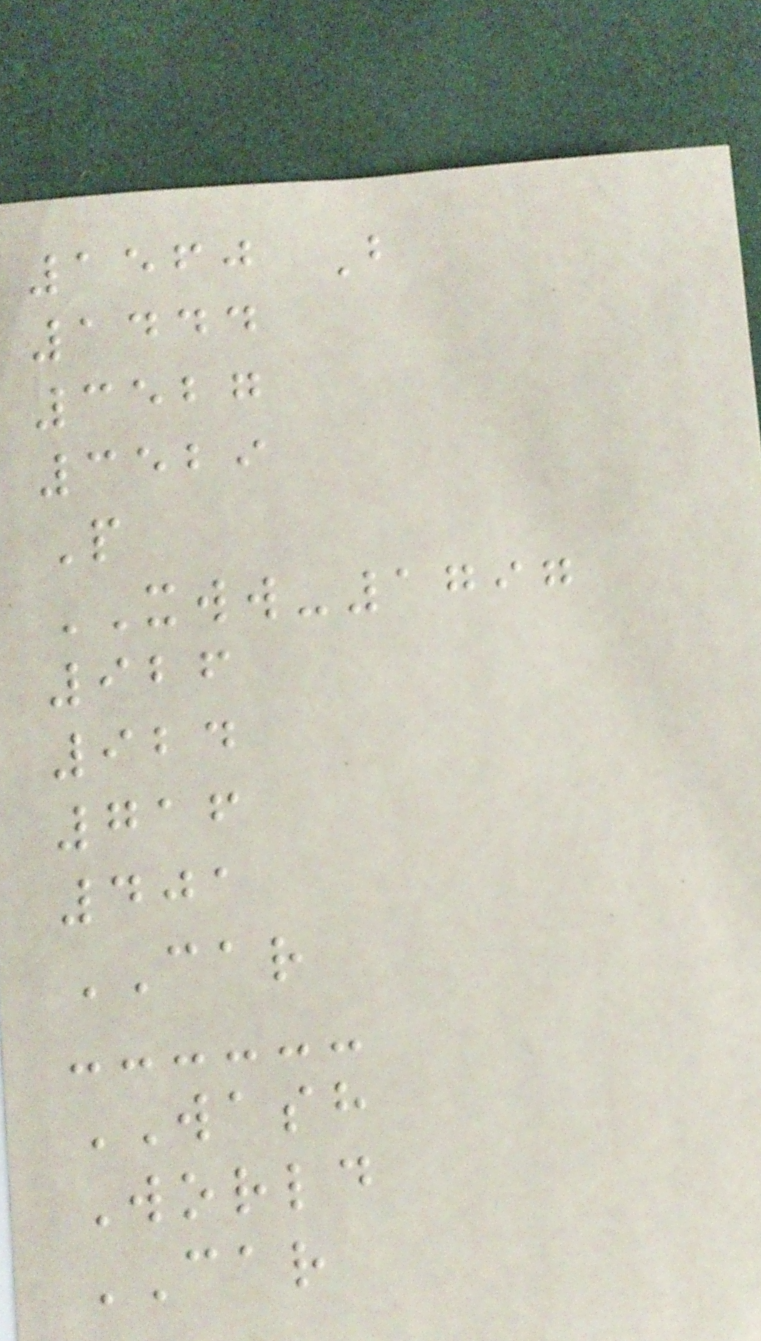1560 B
1444
3527
3529
P
XWW-1797
926
924
716
401
CAR
WASH
World
CAR
